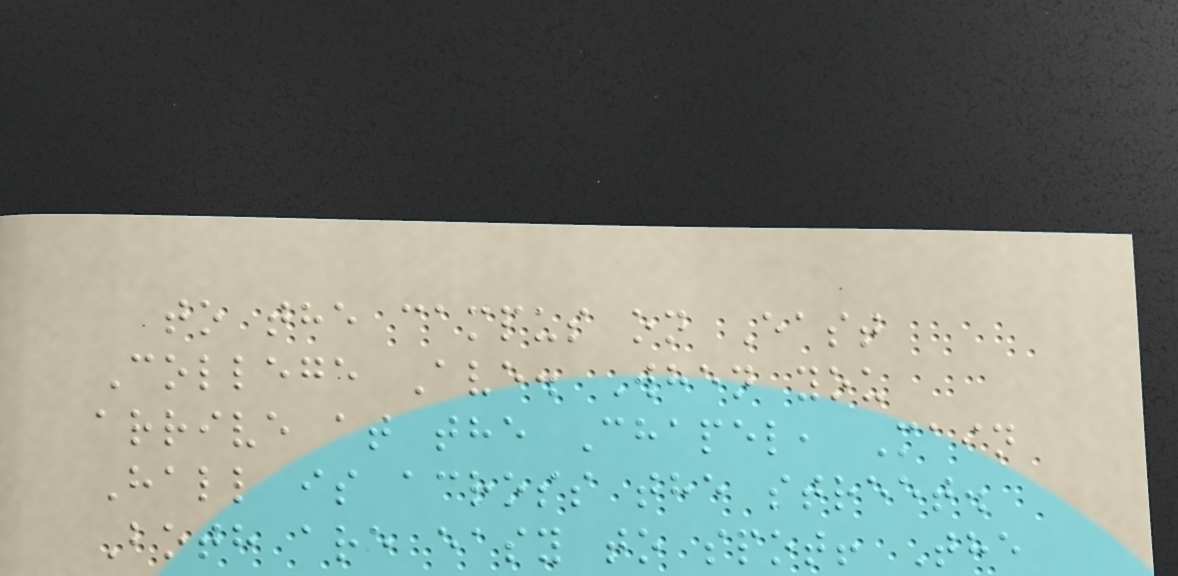to the campus on East
College Ave. When you
arrive at the Chapel, Main
Hall is across the street.
Both are easy to spot! The
